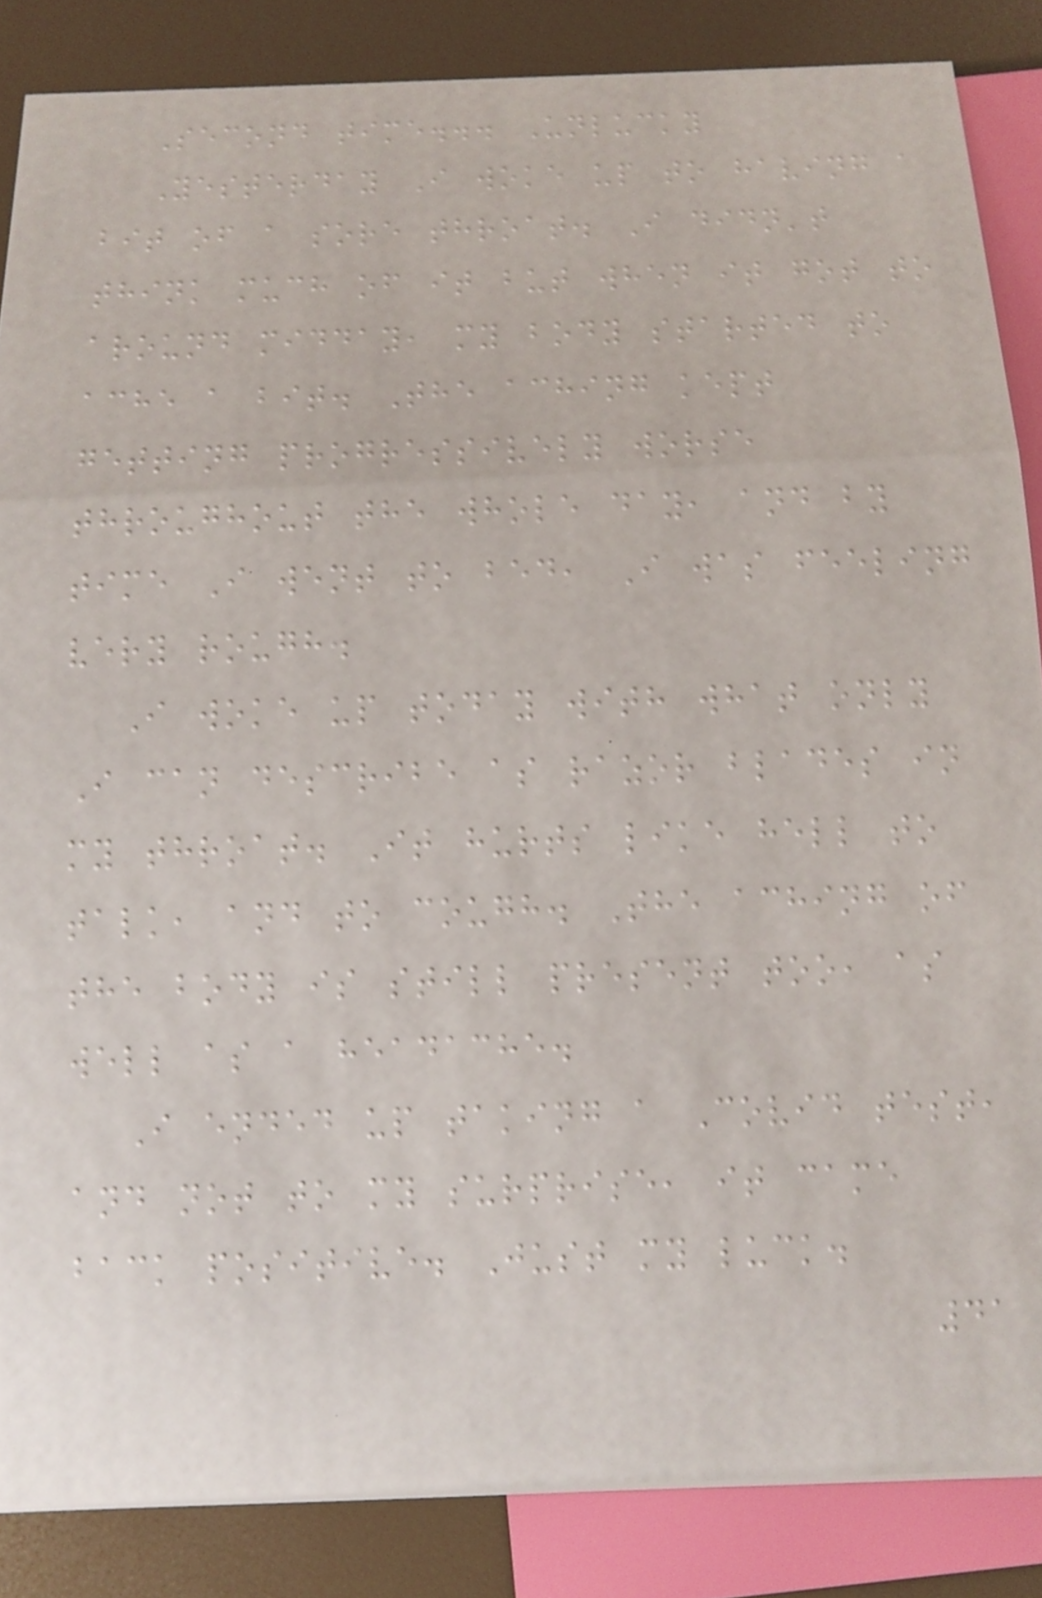Second time... Unlucky
Yesterday I woke up to having a
bit of a sore throat. I didn't
think much of it but when it got to
around midday, my body started to
ache a bit. The aching kept
getting progressively worse
throughout the whole day, and by
time I went to bed, I was feeling
very rough.
I woke up today with what only
I can describe as razor blades in
my throat. It hurts like hell to
talk, and to cough. The aching of
the body is still present too, as
well as a headache.
I ended up taking a Covid test,
and not to my surprise, it came
back positive. Just my luck.
41
